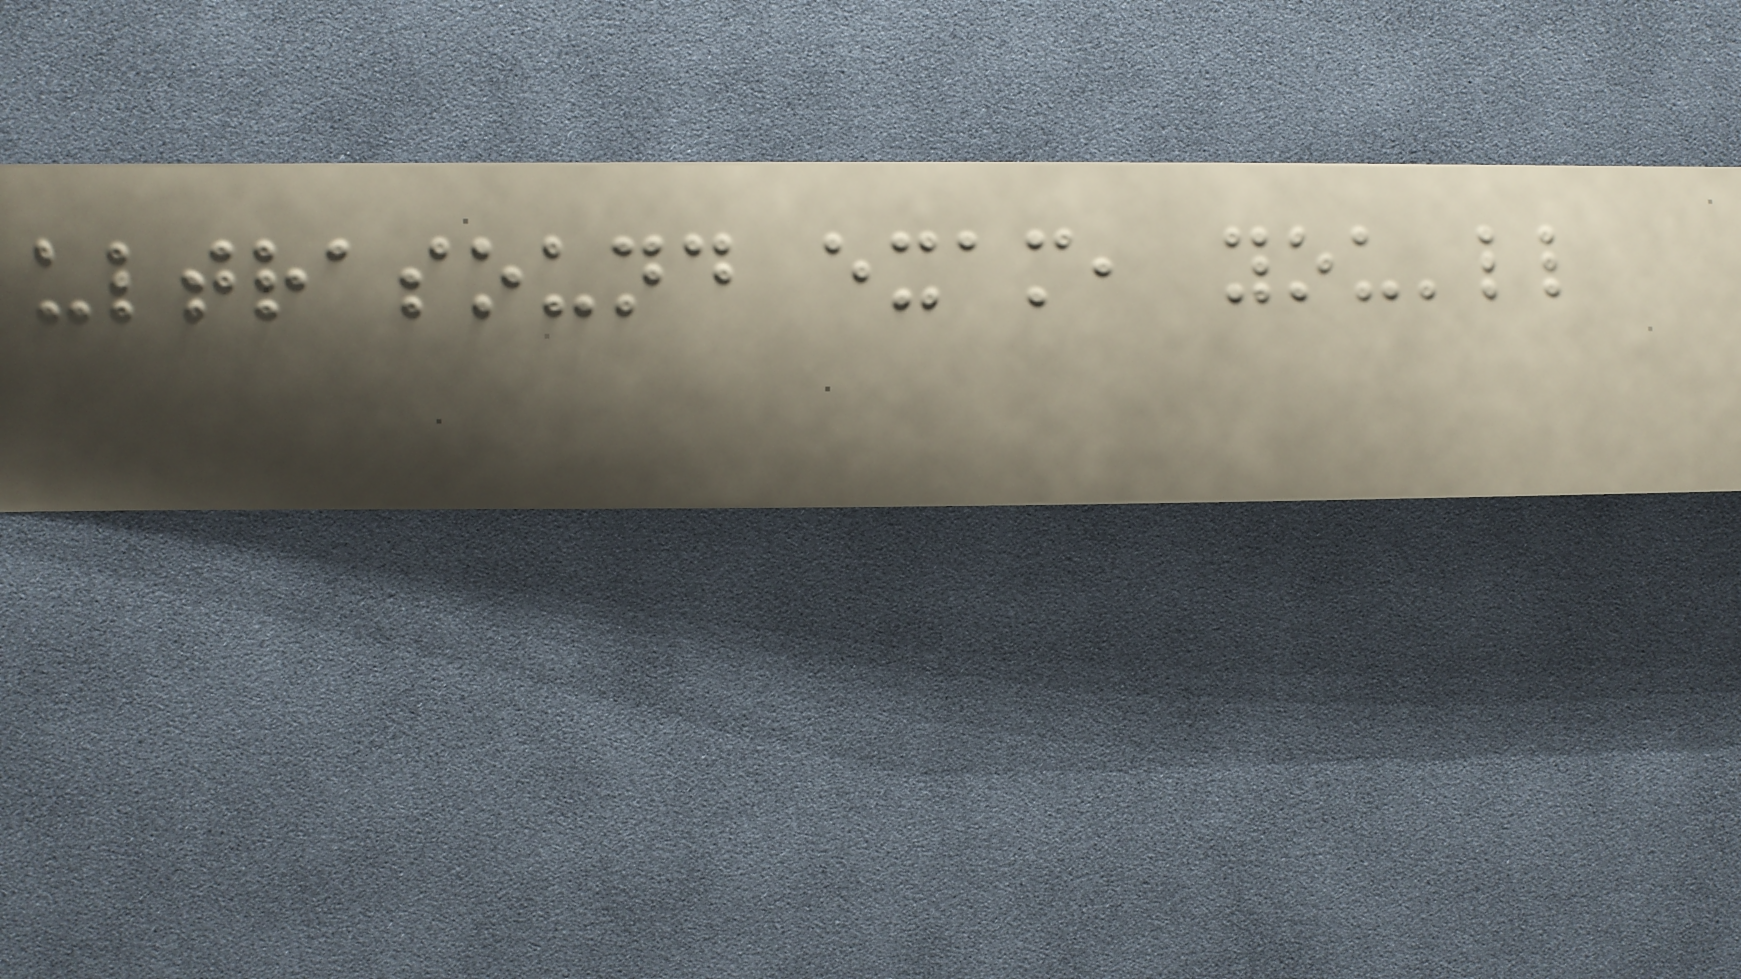ultrasound exam, you'll
